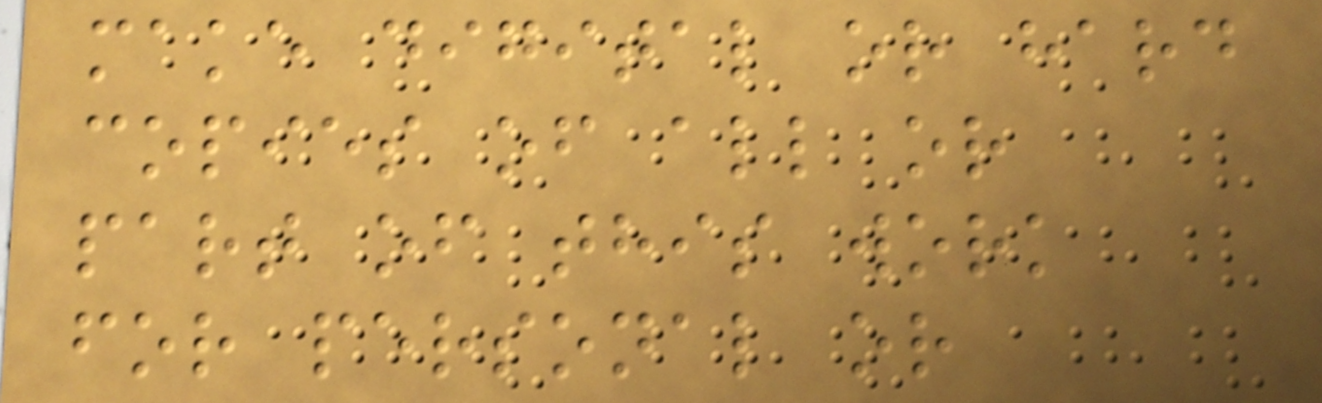make digital or hard
copies of all or
part of this work
for personal or
